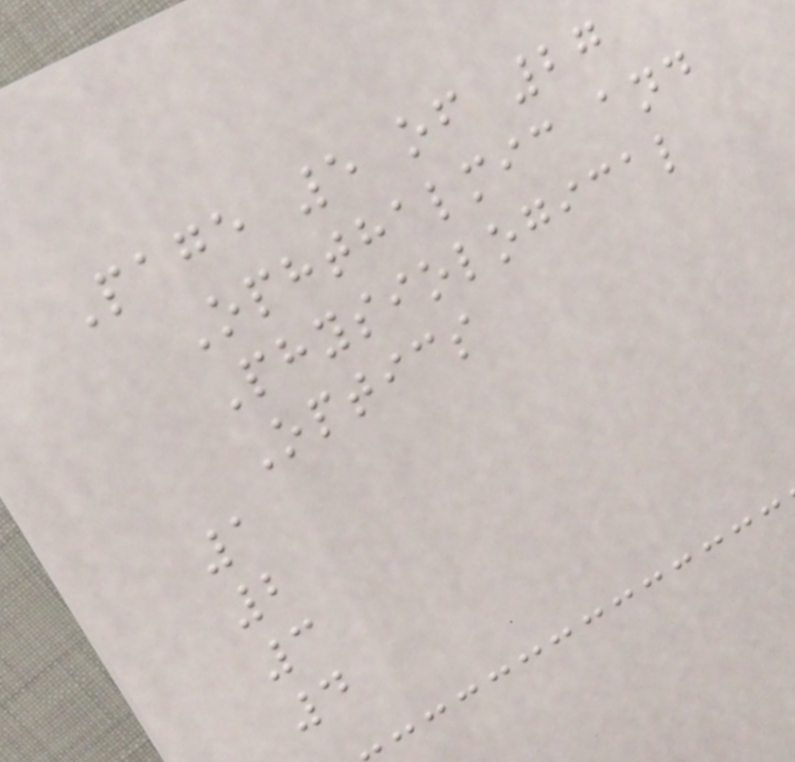Page 5 of 27
Ophthalmic and
Physiological
Optics
1
2
3
4
